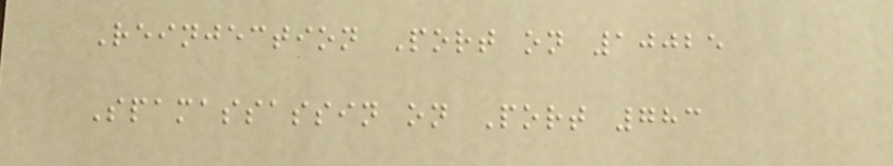Reinjection Port on 10025
Spamassassin on Port 783
